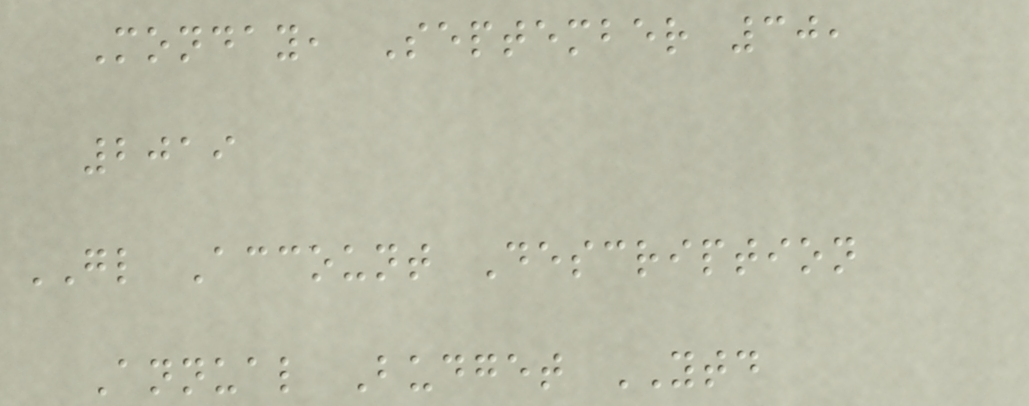Monday, September 30,
2019
GL Account Description
Annual Budget YTD
